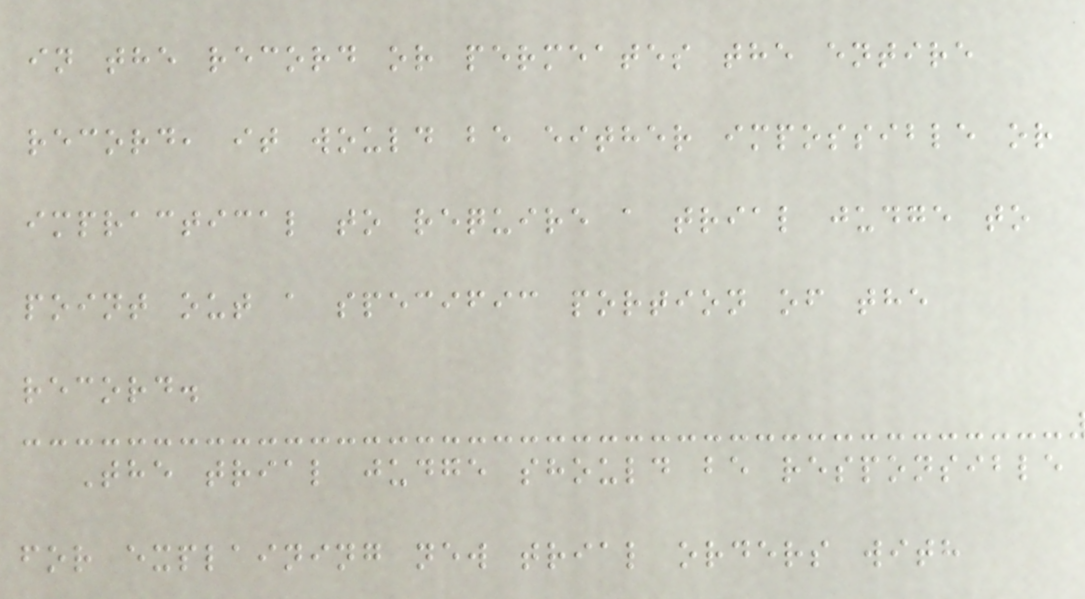in the record or permeates the entire
record, it would be either impossible or
impractical to require a trial judge to
point out a specific portion of the
record.
The trial judge should be responsible
for explaining new trial orders with
